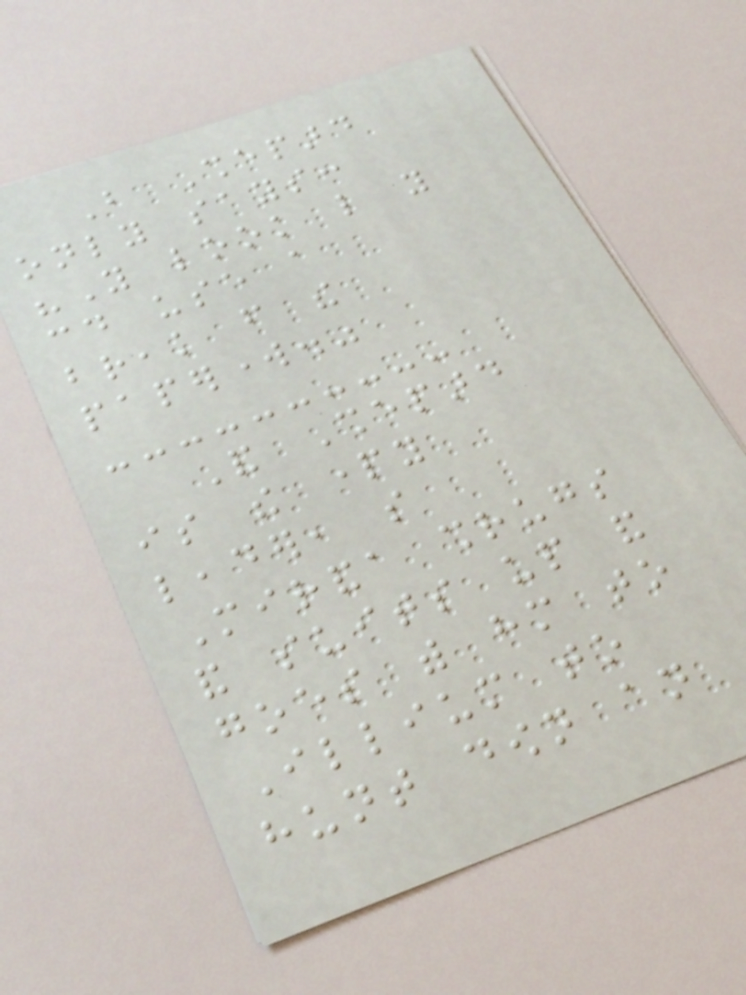But Shepard
only says:
"You look like you
could use a
break from the
paperwork."
And Shepard
is the party
leader, so
Miranda shrugs
and suits up and
goes with him to
Illium to
hunt down an
